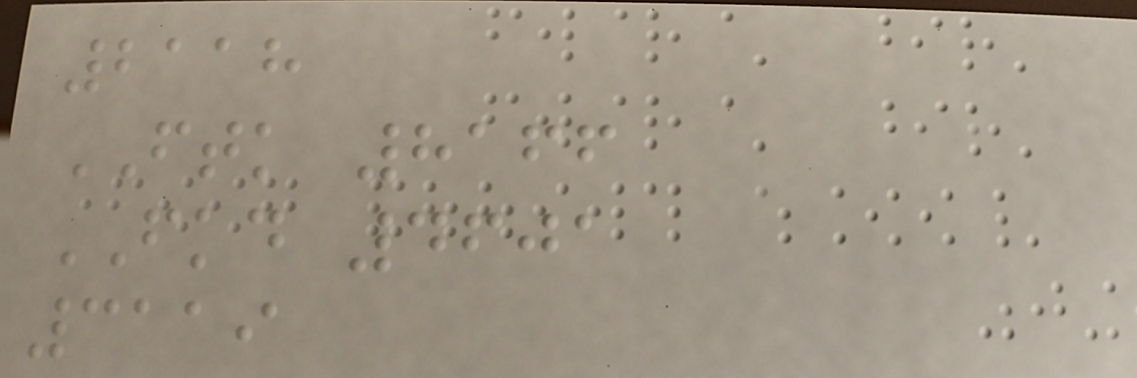2118
FTK 8166
FKD 4601
3119
